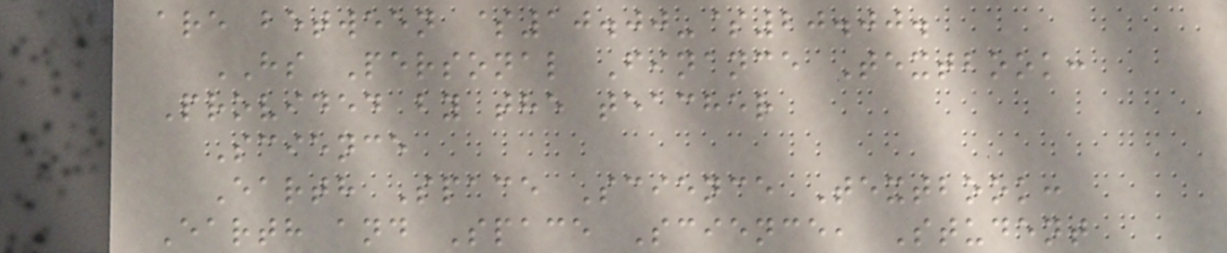are between $10.00-$20.00.
HS Personal Finance Textbook:
Provided by the teacher
Science
Earth Space Science Textbook:
Earth and Space Science, Student
